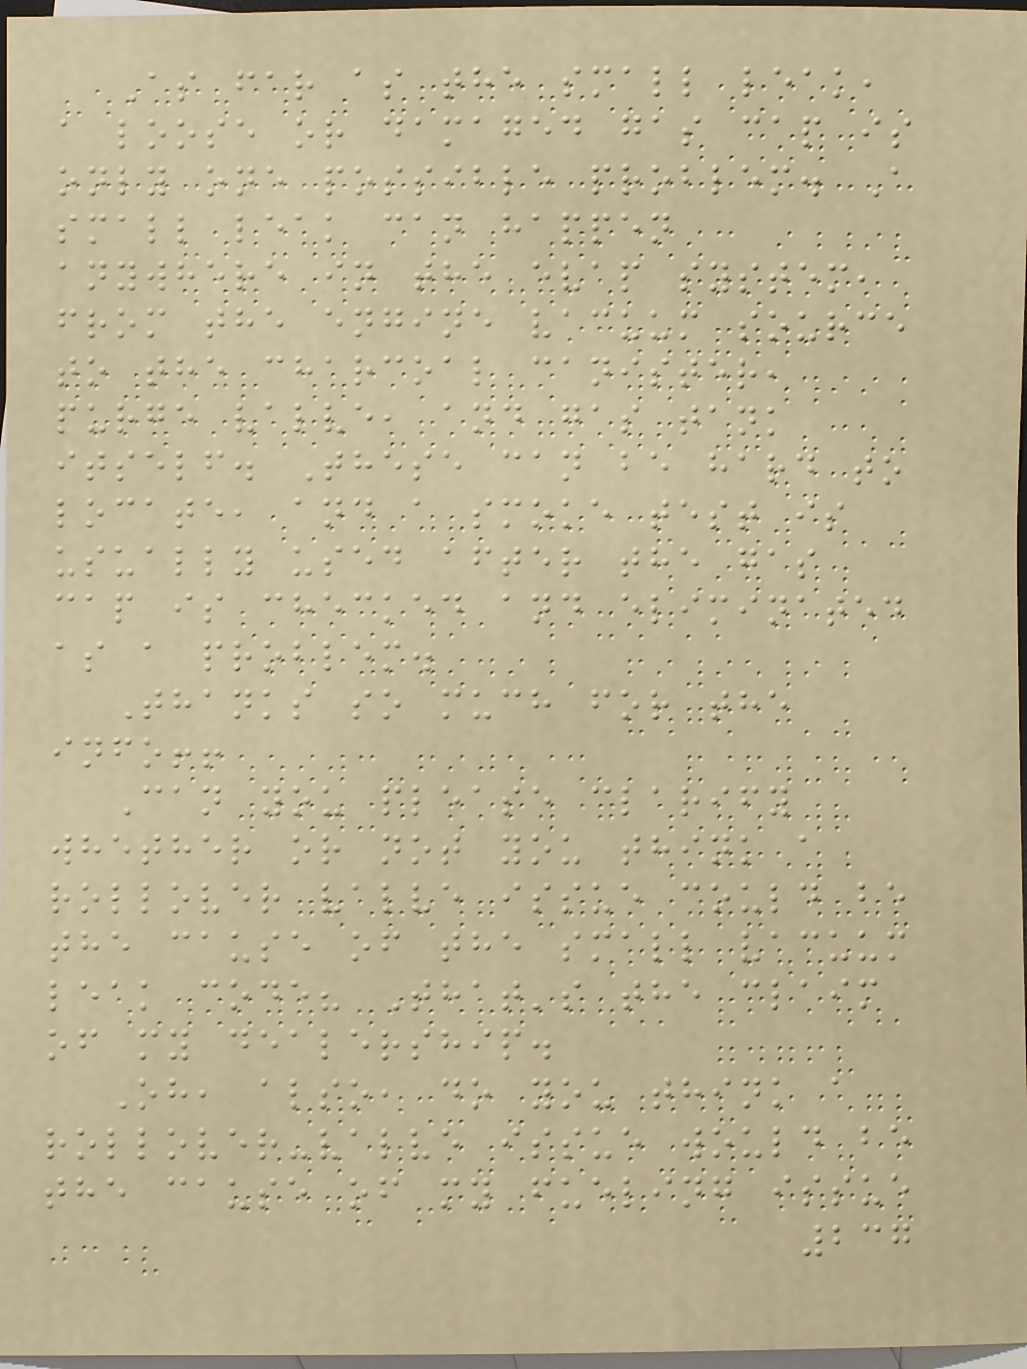As far as the small leak,
a loose or damaged gas cap is
only one possible problem. A
small leak can happen
anywhere in the evap system,
from the engine vacuum source
to the charcoal canister,
purge valve, and gas tank
itself. These can be hard to
locate, and a smoke test is
usually used after the gas
cap is checked and eliminated
as a problem.
Thanks so much for the
info!!
Can you please clarify
whether or not you think a
rollover valve issue could be
the cause of the small vacuum
leak code? That's the claim
of my dealership.
Oh, also, do you think a
rollover-valve issue would be
the cause of my fueling issue
237
